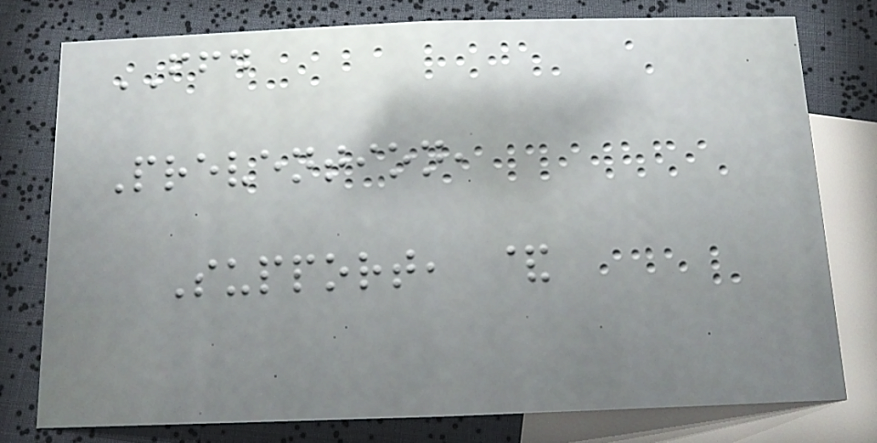FFD
Prevention,
Support, &
